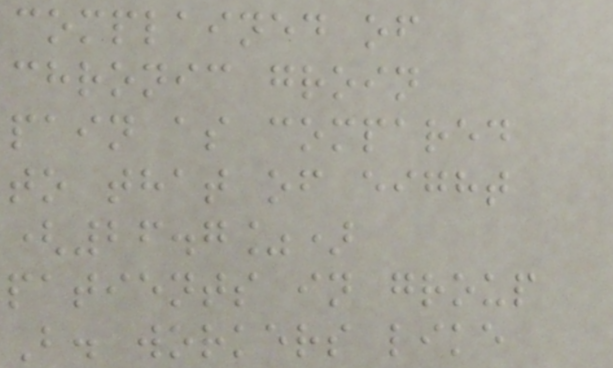complained of
chronic groin
pain as compared
to that of eight
(26.7%)
patients in group
B. workers like
